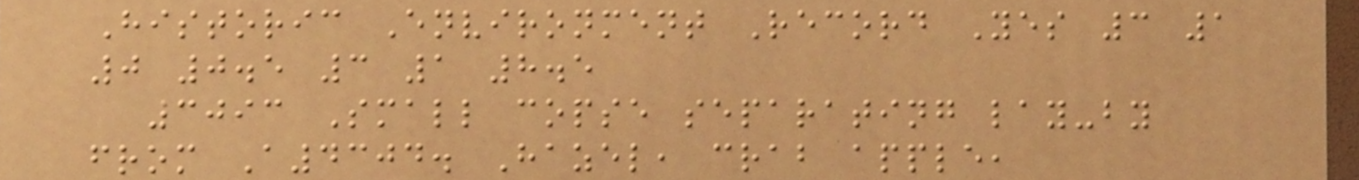Historic Environment Record Yes 3 1
0 0.5 3 1 8.5
3093 Small copse separating lay-by
from A4304. Hazel, crab apple,
